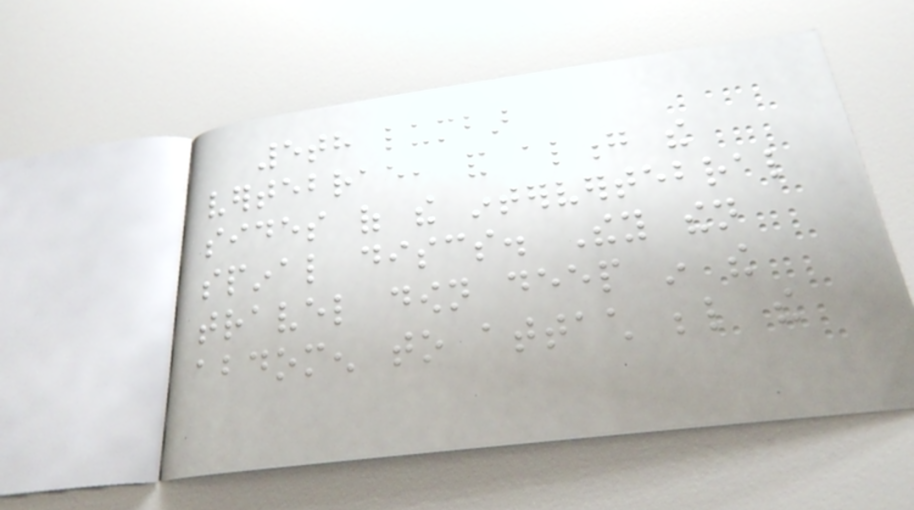5th lumbar
vertebrae, and along the
sides of the intervertebral
spinal discs. They then
travel down deep in the
abdomen to attach below the
